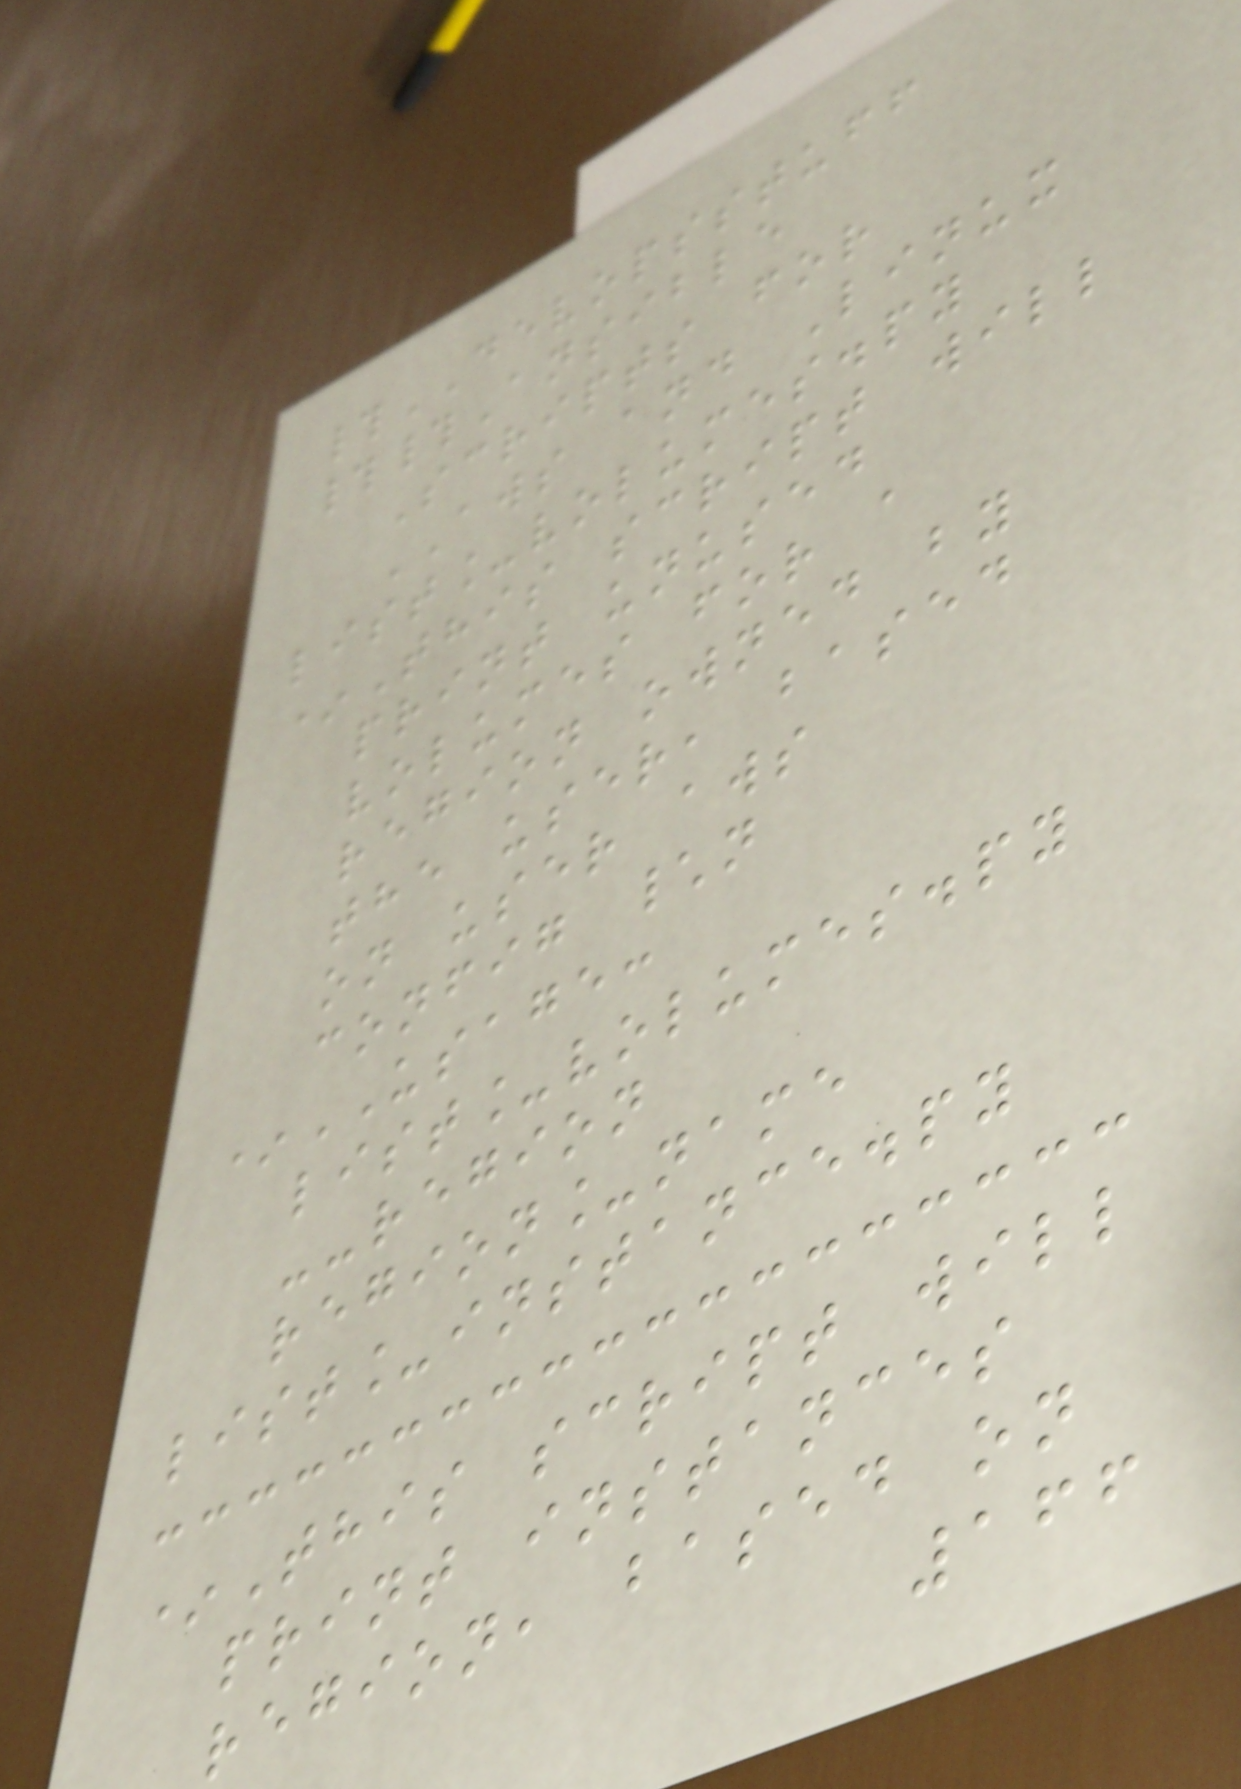#DEVOPSSTUFF
##Ansible
Scripts for
AWS and Linux
list_volumes.py
*This script will
print unused
volumes for a
region owned by
the user, based
on user aws
config \n
*USAGE:
list_volumes.py
--region
region_name
list_instance.py
*This script will
print instances
region, based on
166
